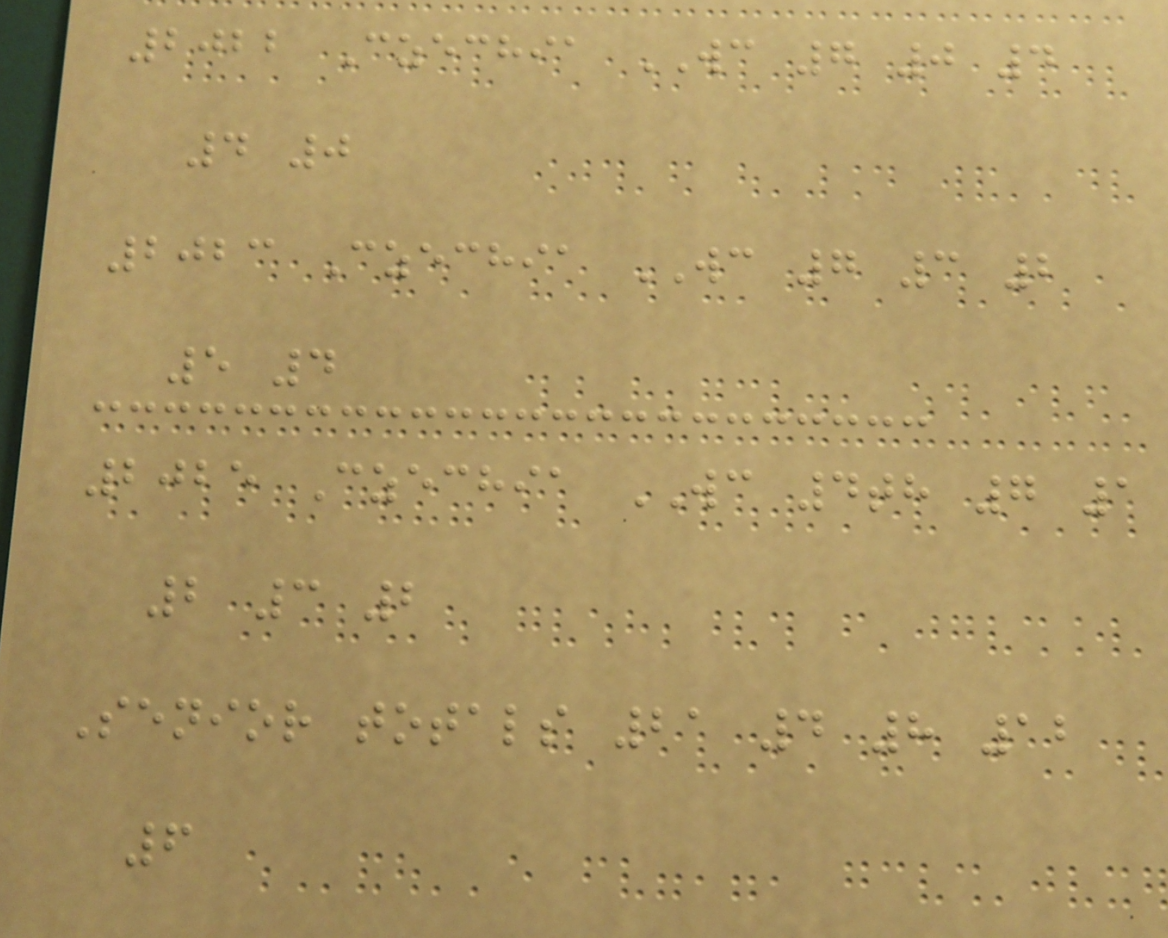2022 Czechia WC 7 0 4
4 0
2023 Czechia WC 7 3 2
5 4
2025 Czechia WC 4th 7 1
2 3 2
Senior totals 21 4 8 12
6
